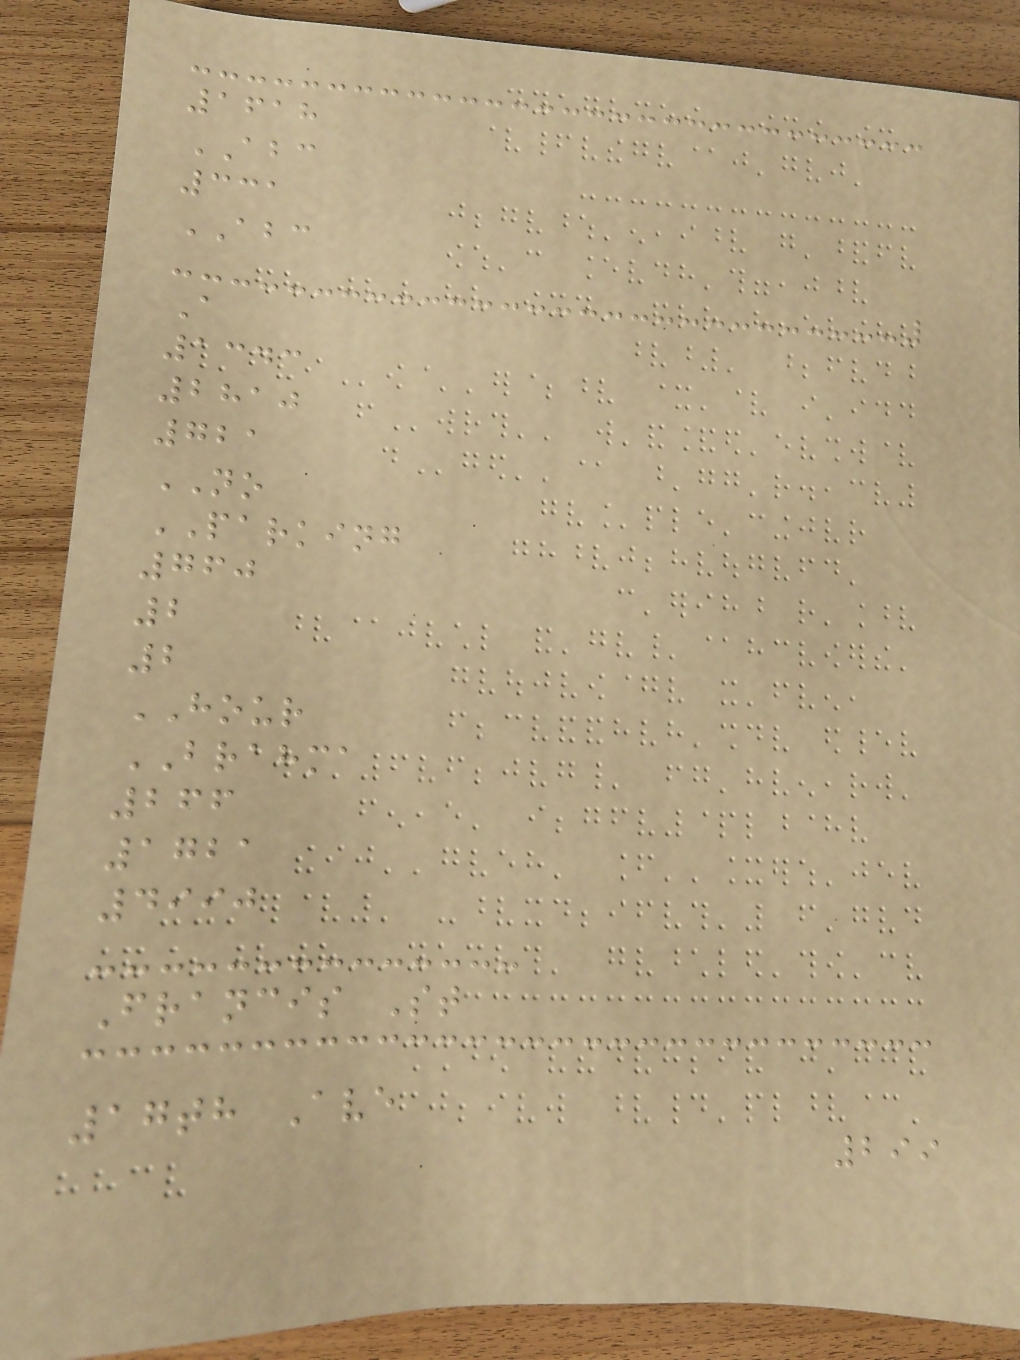1618
ABC
331
ABC
A
1343
2810
721
NO
PARKING
760
2
2
HOUR
BRAHMA
266
1721
4990
Francis St
17th Ave
299
